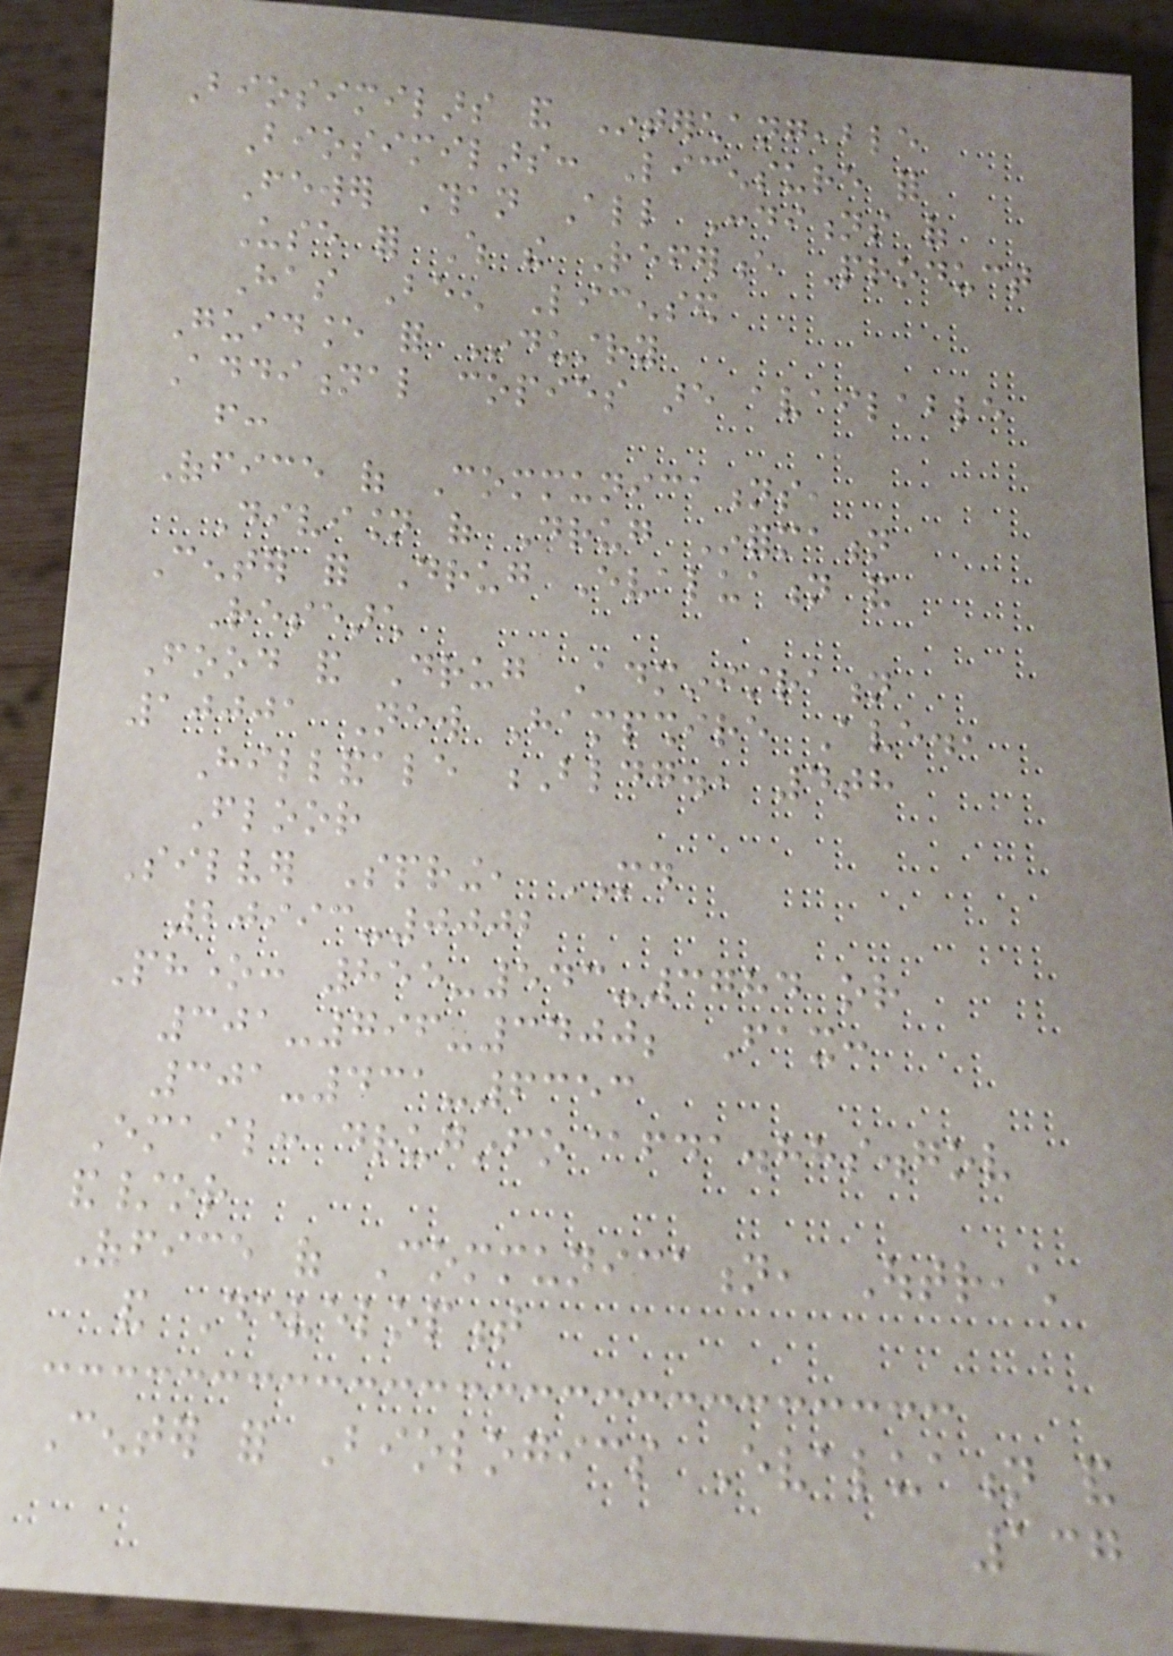Biosimilars and Interchangeable
Biosimilars: Licensure for
Fewer Than All Conditions of
Use for Which the Reference Product
Has Been Licensed
Guidance for Industry
Additional copies are available
from:
Office of Communications,
Division of Drug Information
Center for Drug Evaluation and
Research
Food and Drug Administration
10001 New Hampshire Ave.,
Hillandale Bldg., 4th
Floor
Silver Spring, MD
20993-0002
Phone: 855-543-3784 or
301-796-3400; Fax:
301-431-6353
Email: druginfo@fda.hhs.gov
and/or
Office of Communication, Outreach
and Development
Center for Biologics Evaluation and
137
